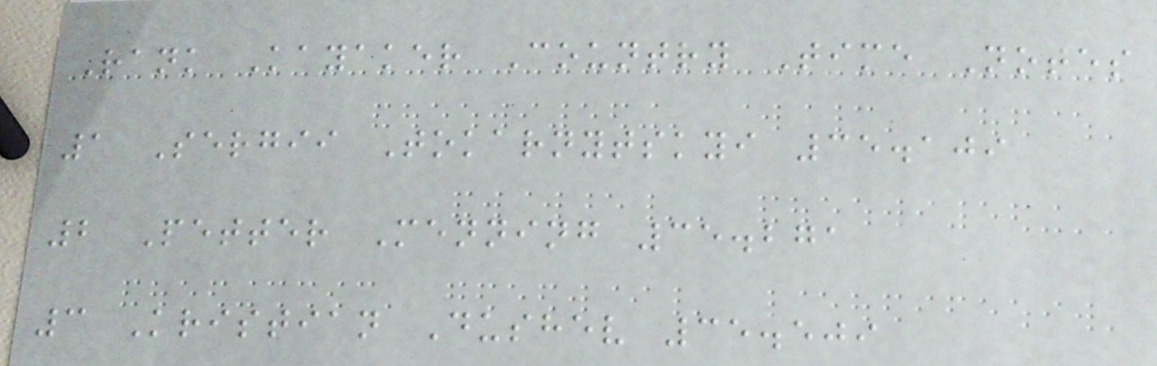Rank Kayaker Country Time Notes
1 Sergii Tokarnytskyi 35.109
2 Petter Menning 35.271
3 Kristian Dushev 35.509
